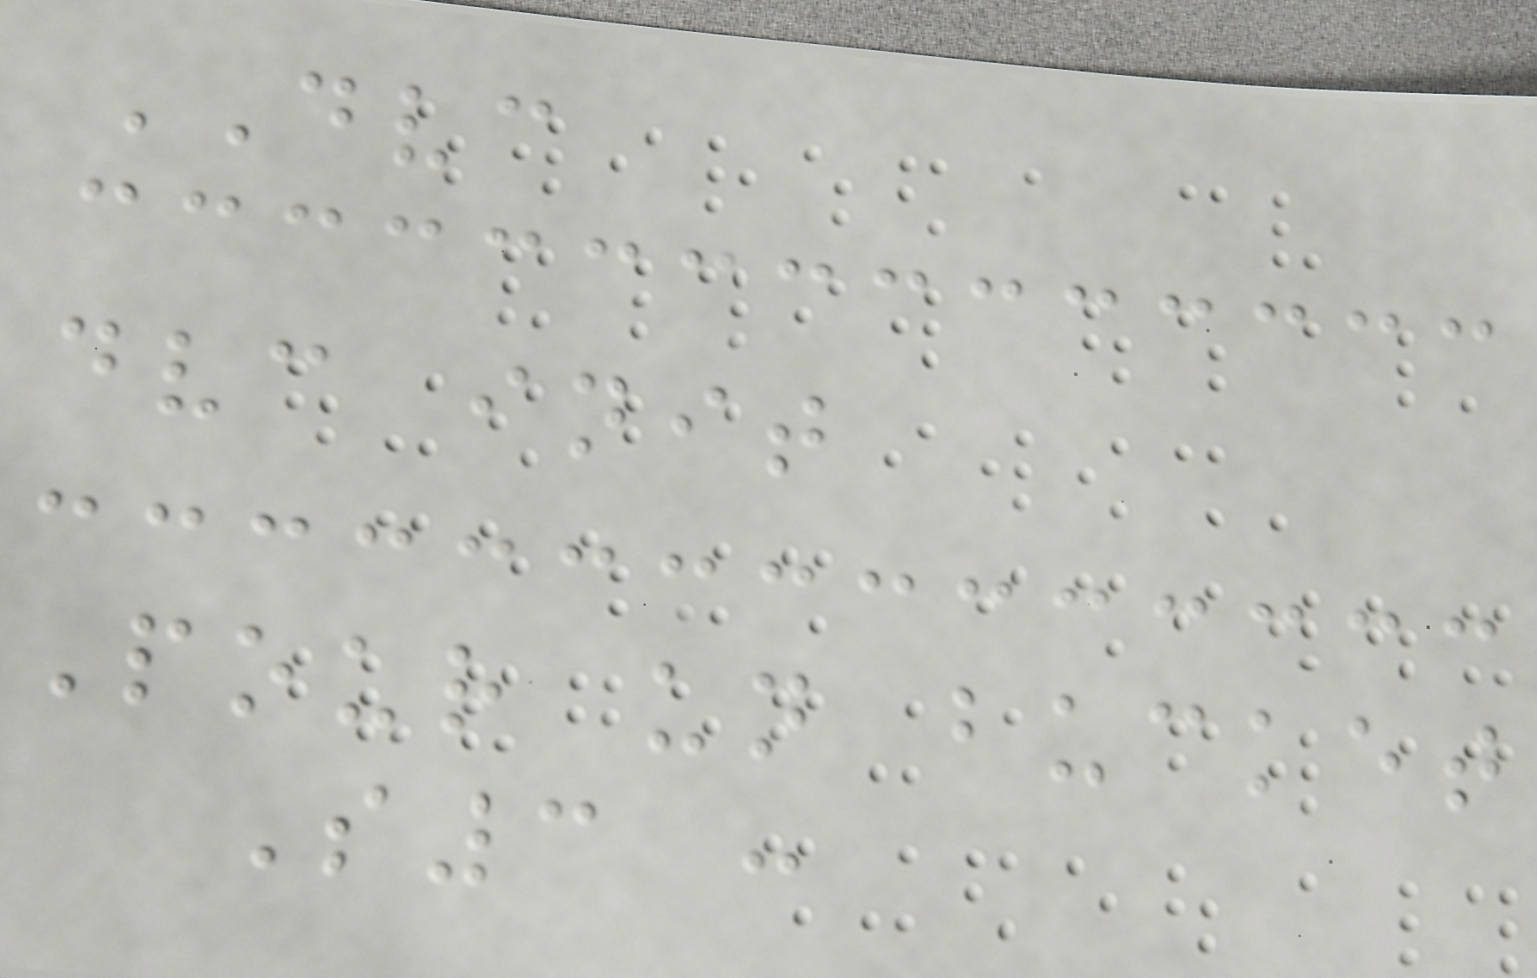DVC
dvc init
Pour un bucket
S3 :
